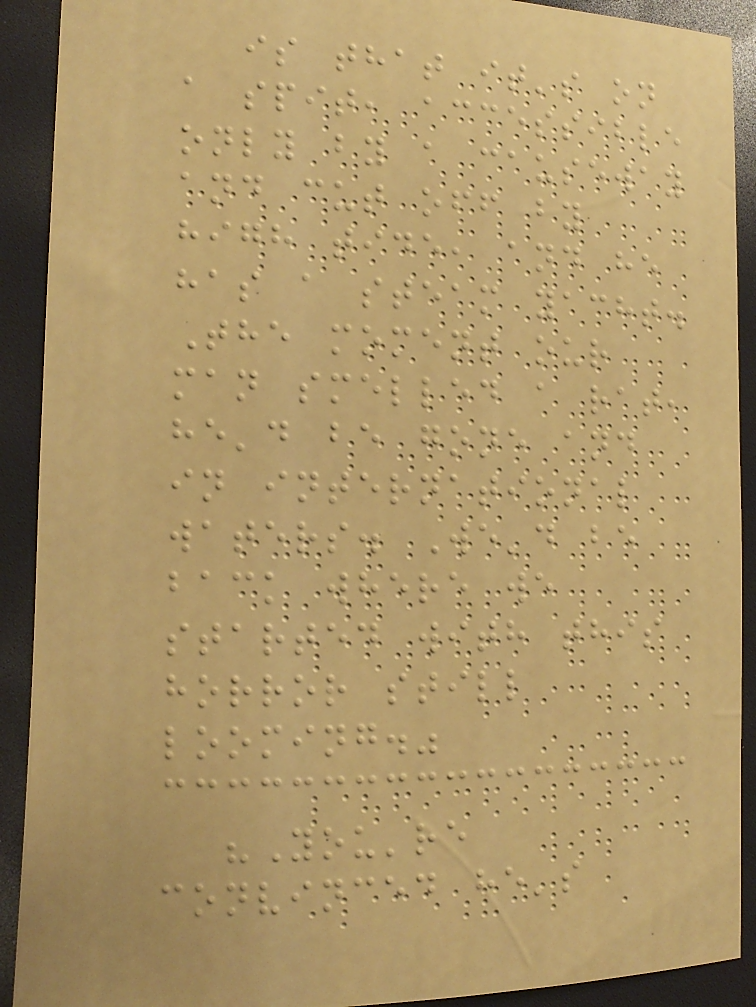is that it's on
a spit, accessible
only by a causeway
and cut off by
high tide, and he
has a steam yacht.
The moment our
man smelled a rat,
he'd be gone and
in international
waters. We'd be
back where we
started with this
horror still
looming."
"You're
convinced he's
